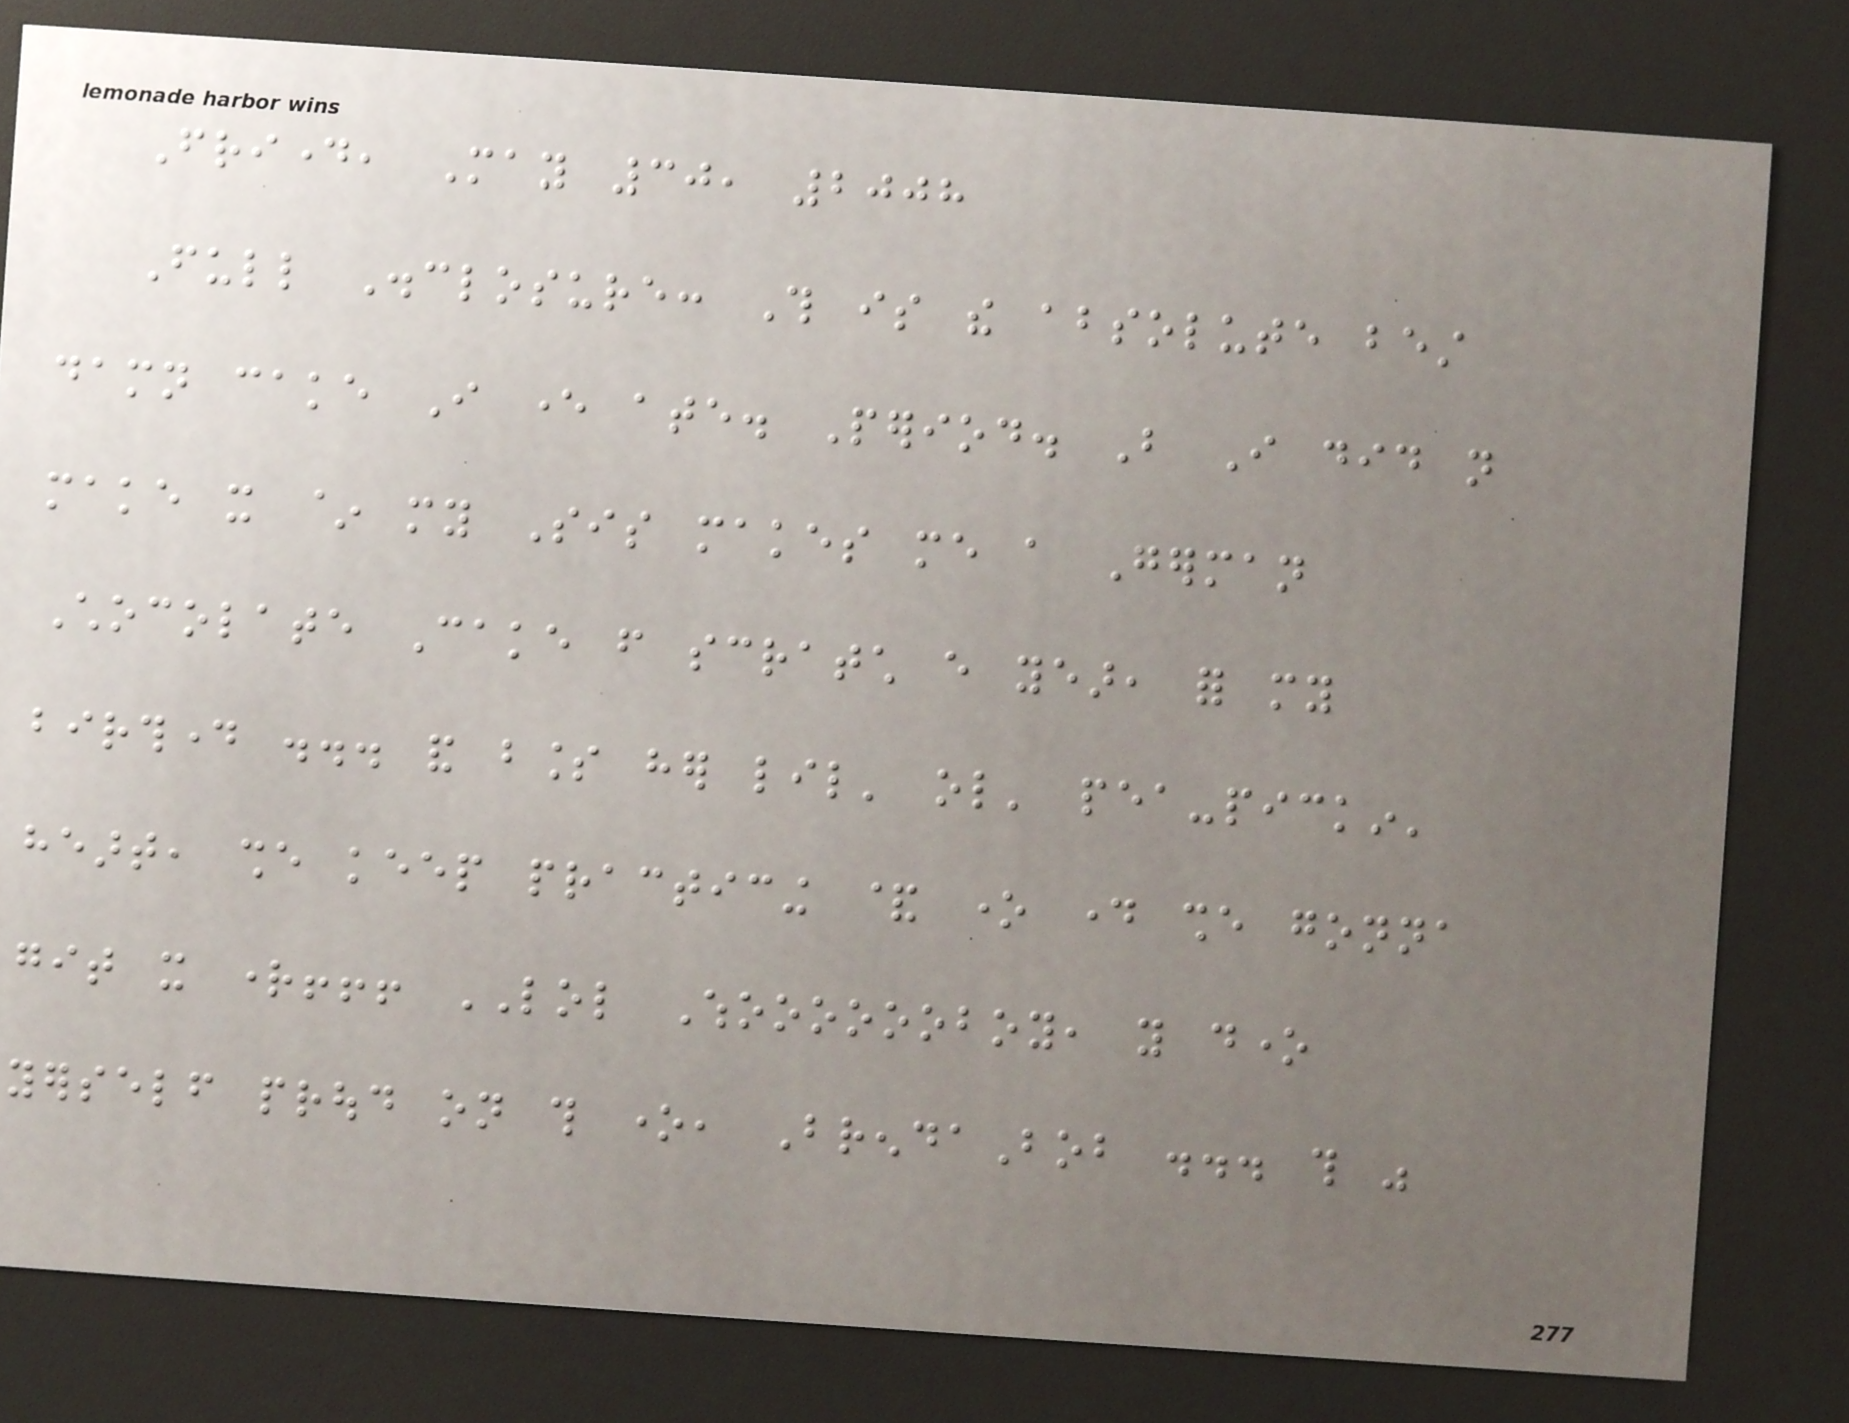Friday, May 30, 2008
Full Disclosure: This is the absolute best
damn cake I ever ate. Period. But I did not
make it ~ my Sis makes me a German
Chocolate Cake from scratch every year, for my
birthday ... and bless her lil' ol' pea-pickin'
heart, she keep practicing & one day she gonna
git it right!!! LOL Whooooooboy, you done
yerself proud on this one, BrendaBob ... this was
